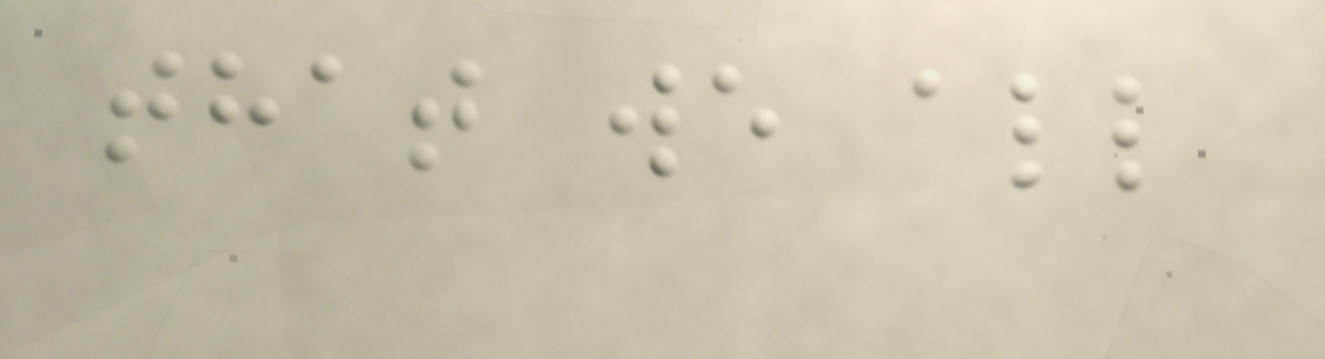that we all
